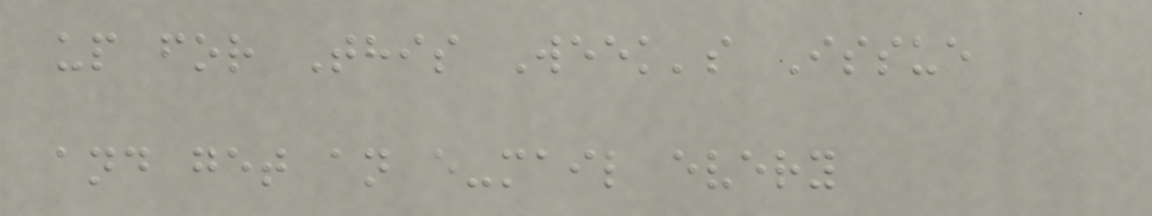up for This Week's Issue
and get an e-mail every
